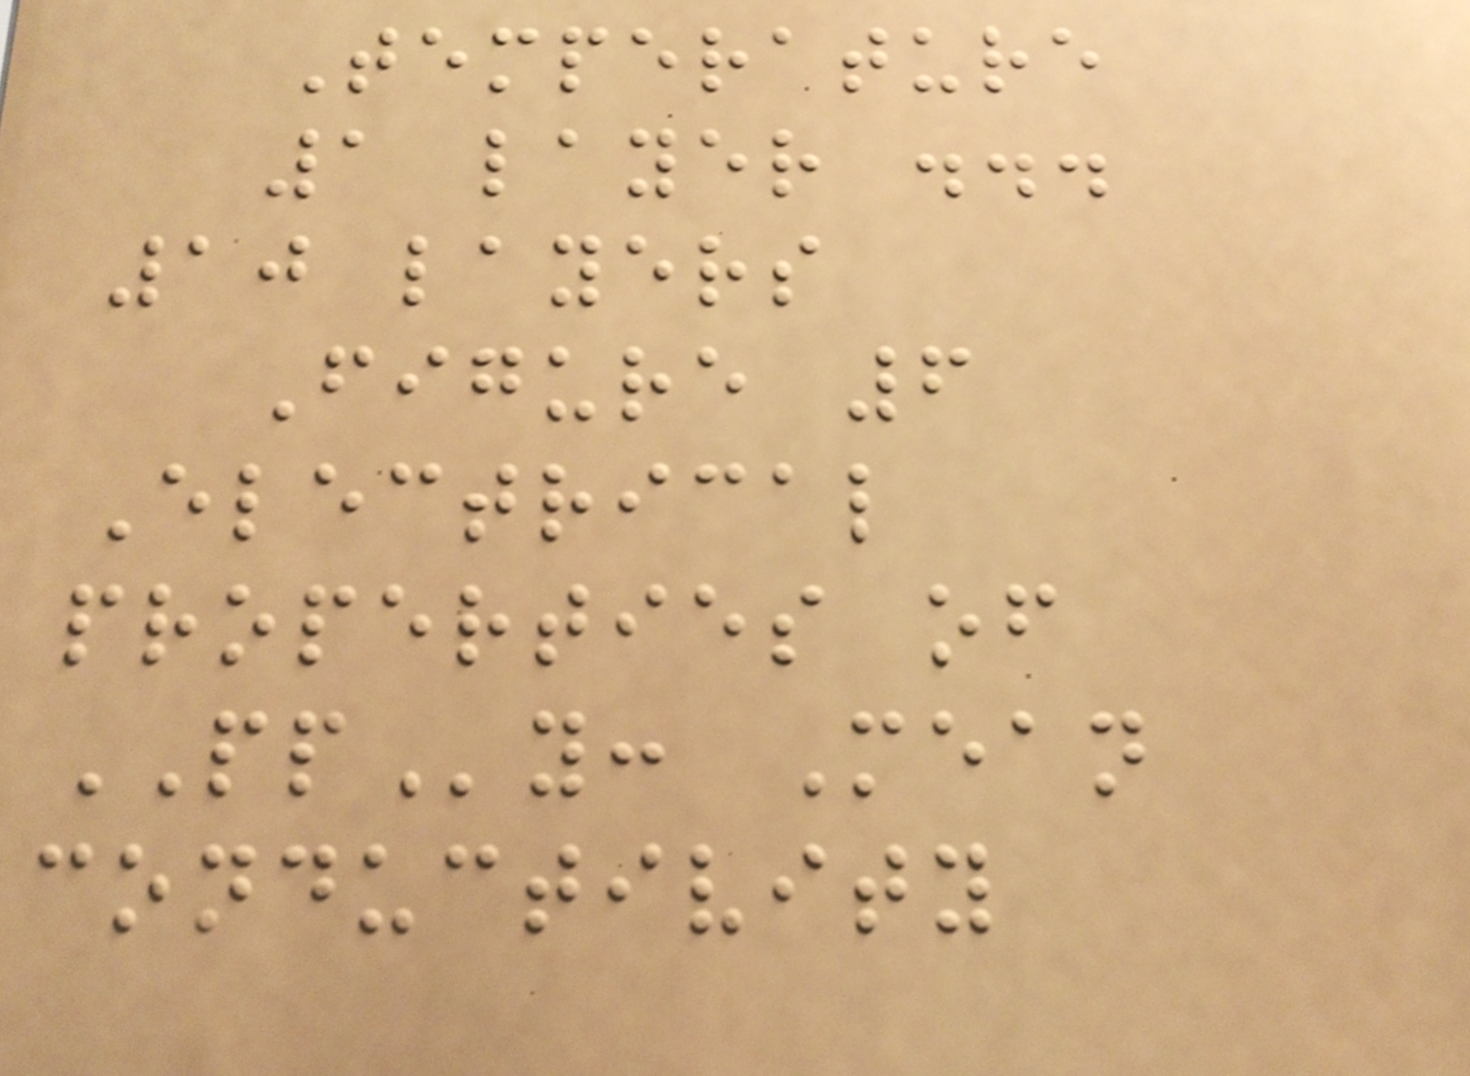Temperature
1 layer ...
10 layers
Figure 6
Electrical
properties of
PPy: Mean
conductivity
